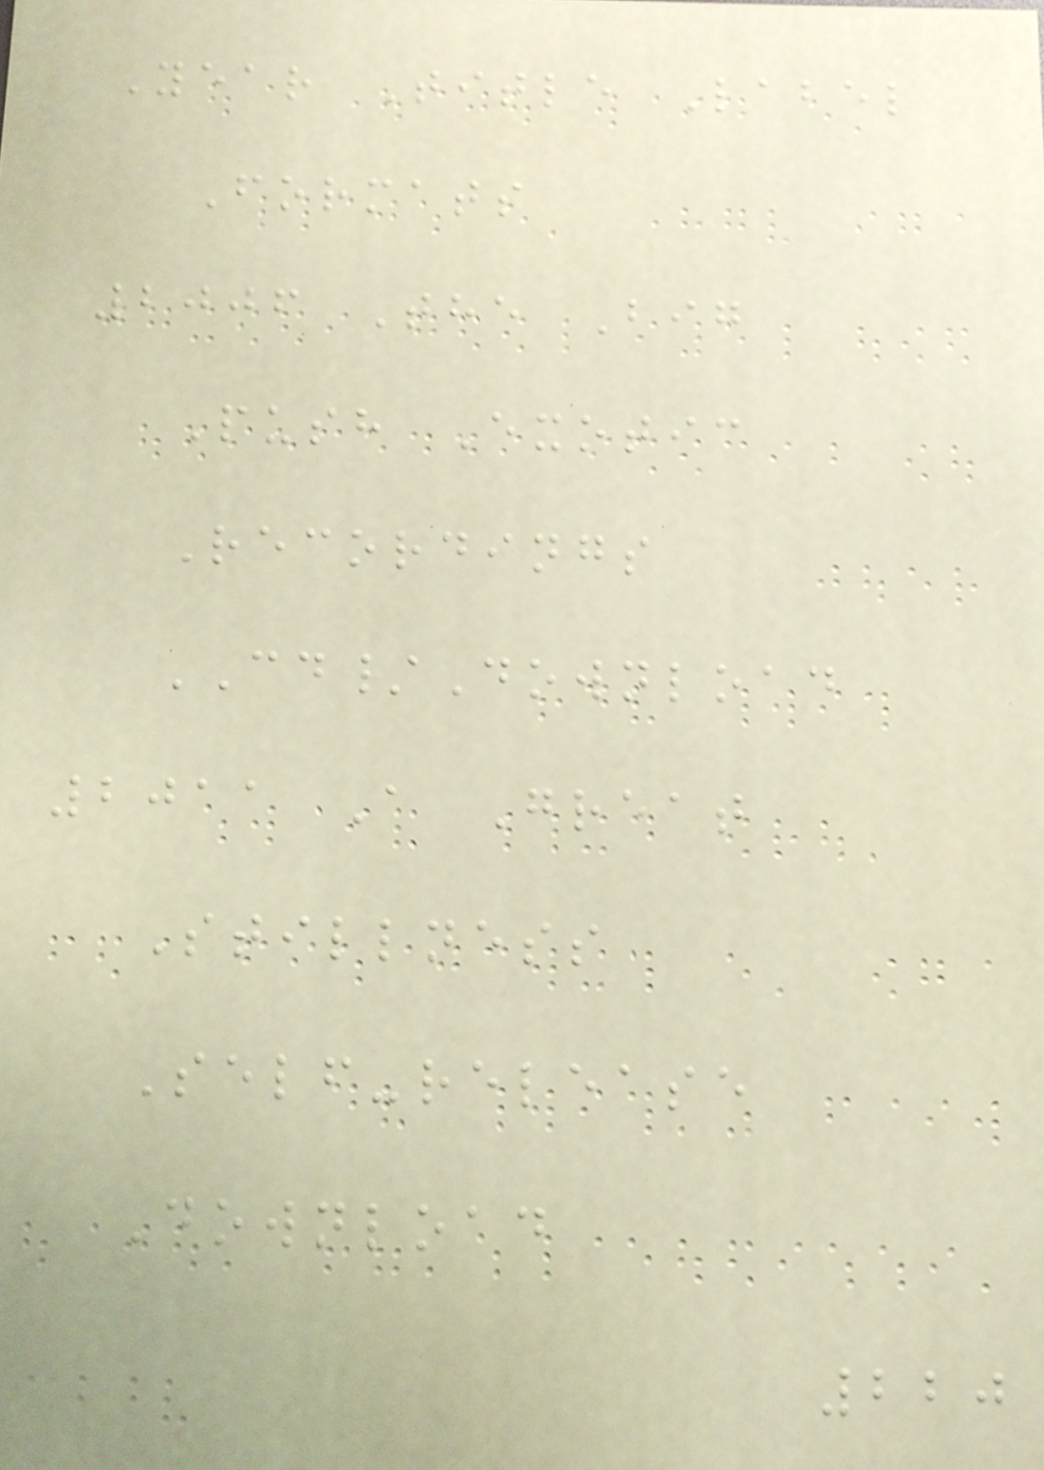Year Title Label
Formats
2006 The Big
Push Exotic
Recordings
CD/Download
2011 A Great
Stillness
Self-release
Download
220
